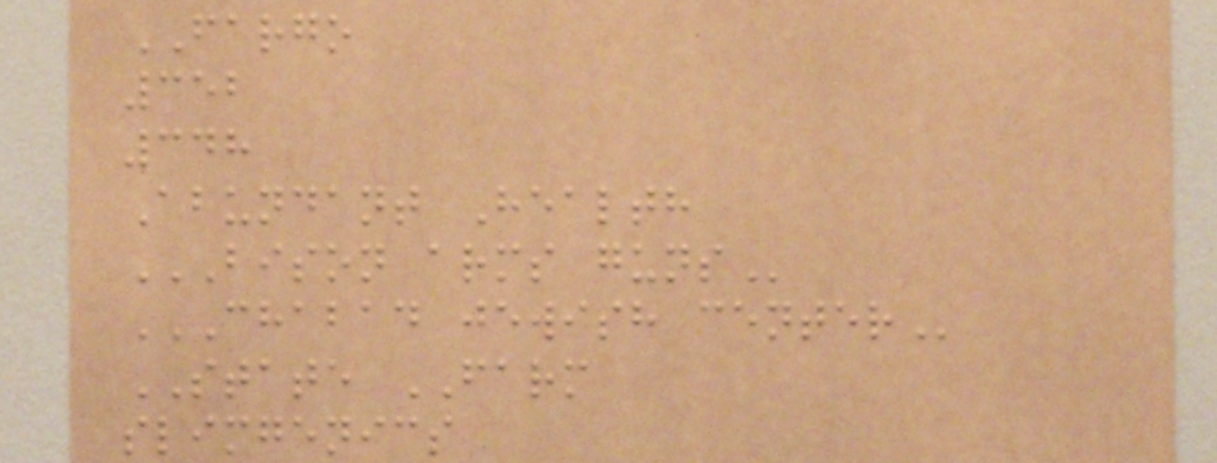FARGO
352
348
Abundant Health
BISON ARMS GUNS
CHABAD JEWISH CENTER
STATE FARM
slimgenics
